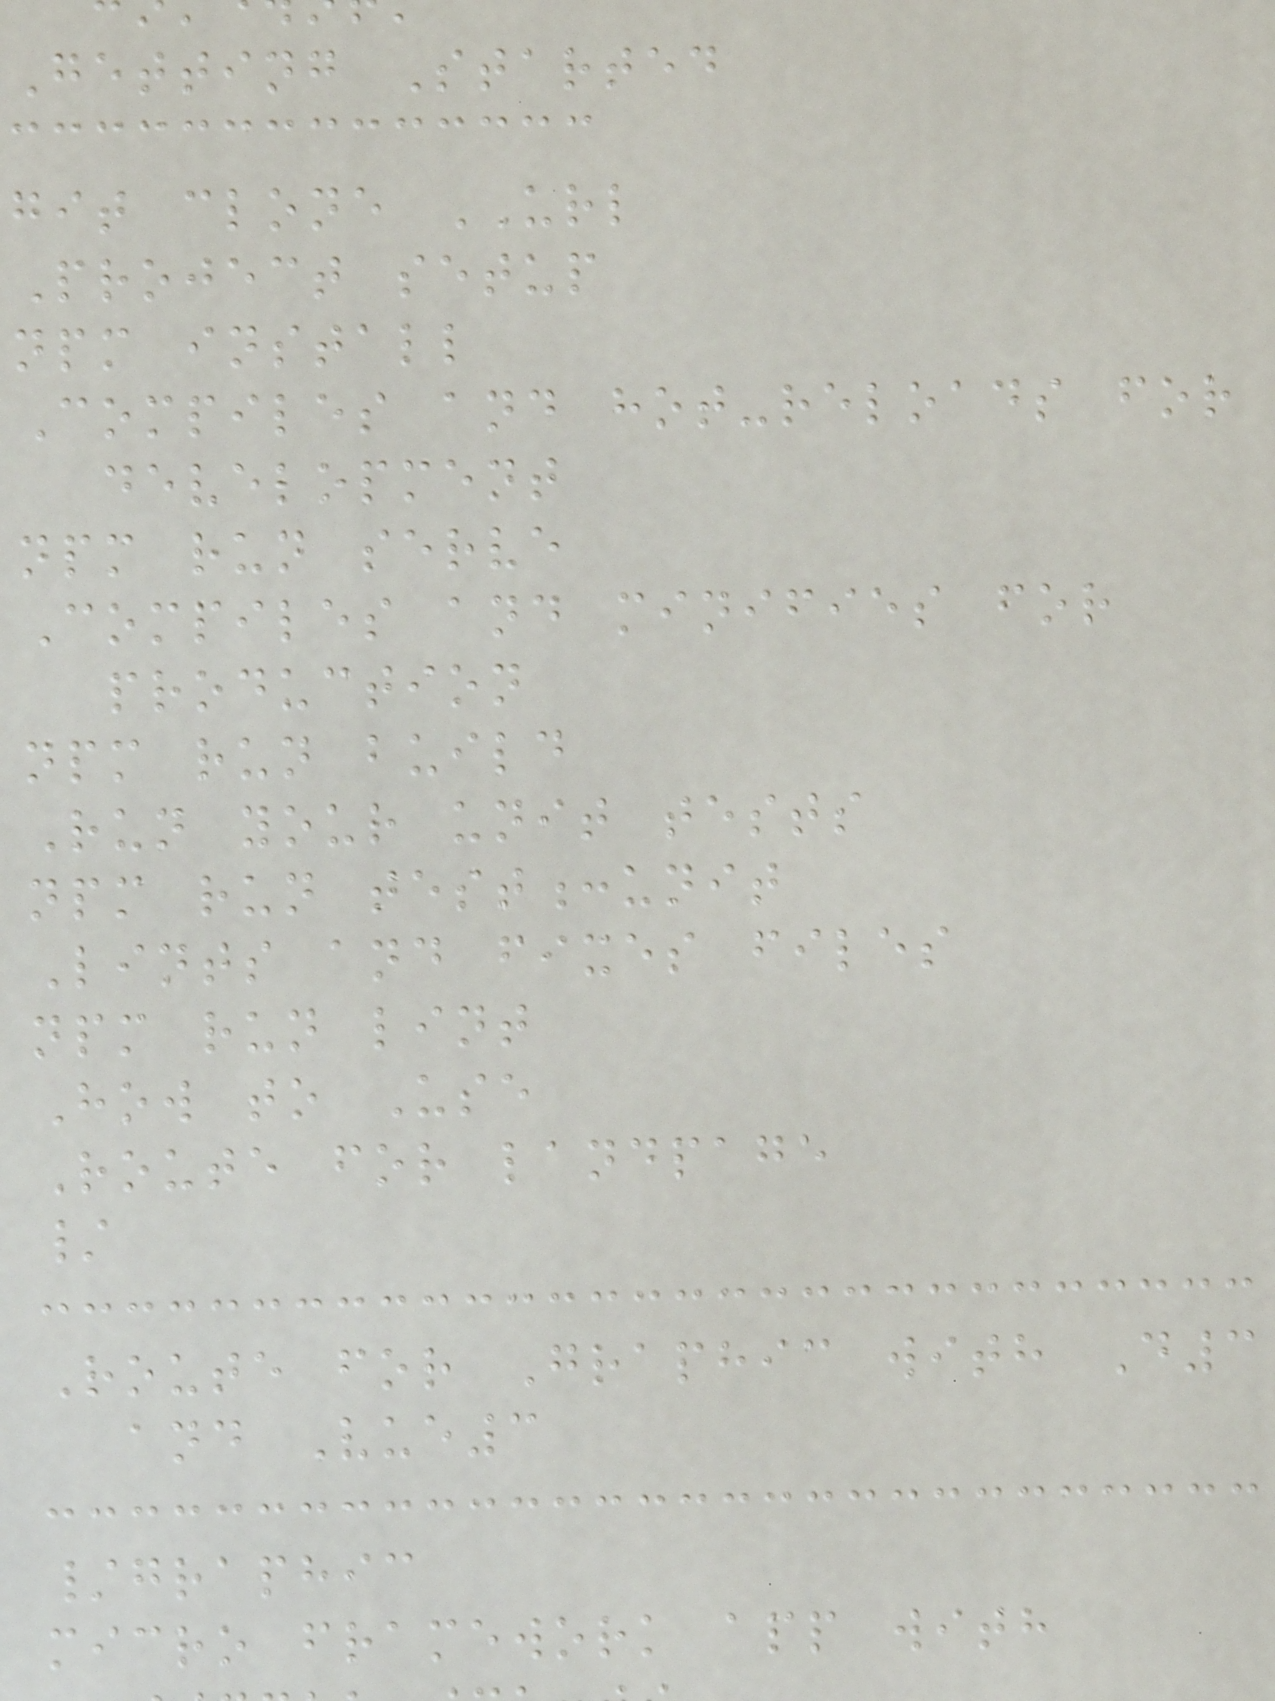Getting Started
git clone URL
Project setup
npm install
Compiles and hot-reloads for
development
npm run serve
Compiles and minifies for
production
npm run build
Run your unit tests
npm run test:unit
Lints and fixes files
npm run lint
How to Use
Route for landpage
/
Route for Graphic with D3
and Vue3
/graphic
micro framework app with
